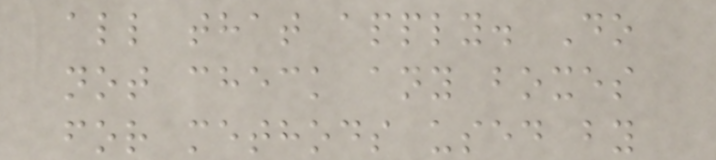all that apply. Do
not check any boxes
for methods used by
